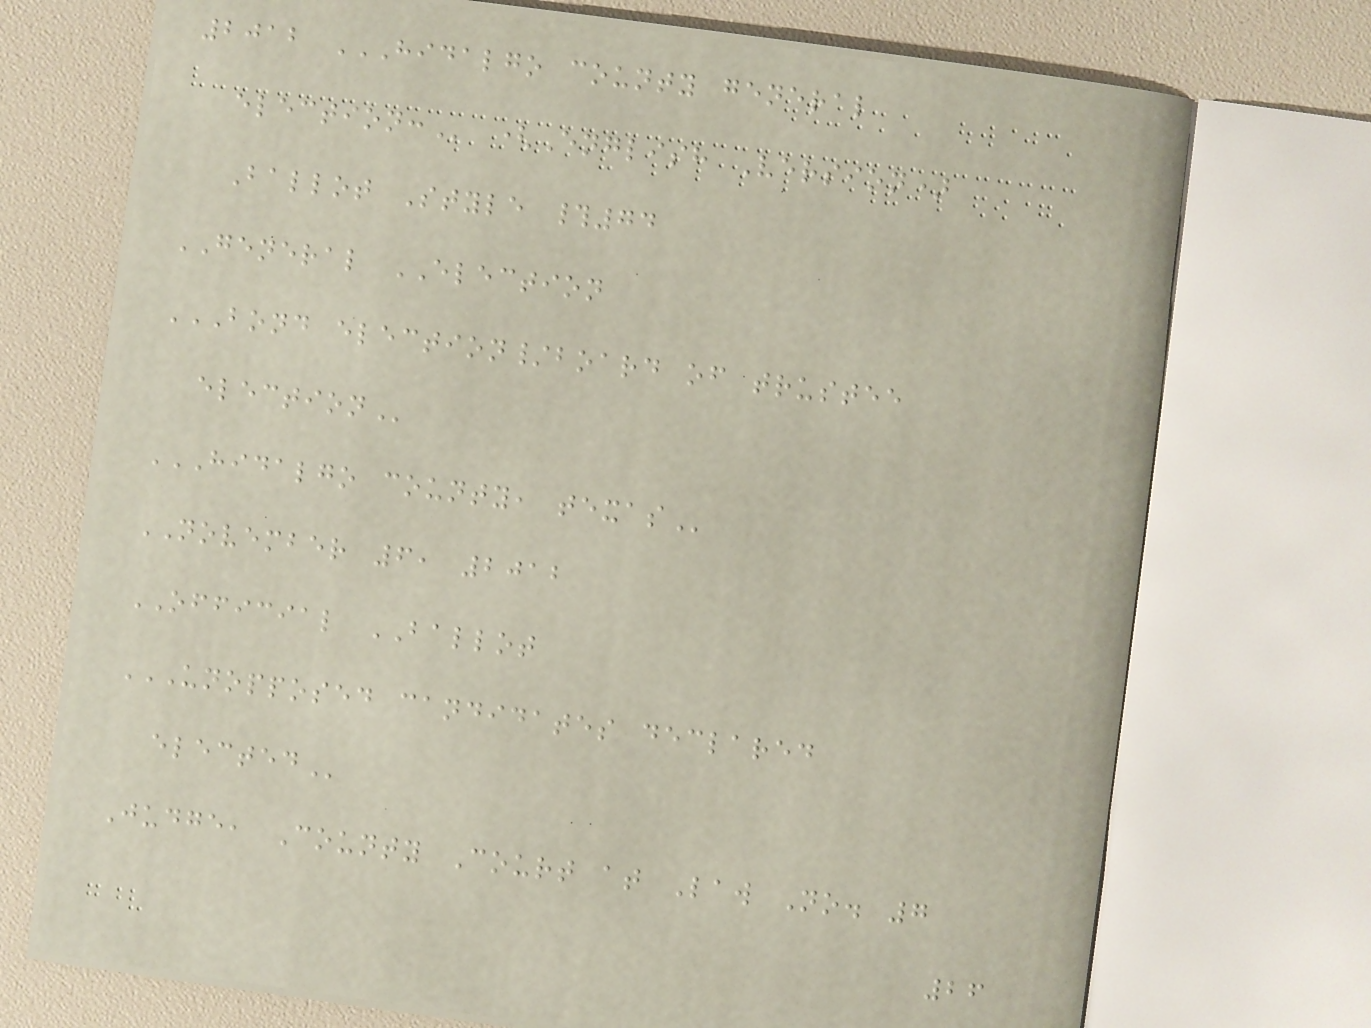2012 HIDALGO COUNTY GENERAL
ELECTION: (English Version)
Ballot Style #74
GENERAL ELECTION
BOND ELECTION/BOARD OF TRUSTEE
ELECTION
HIDALGO COUNTY, TEXAS
NOVEMBER 6, 2012
OFFICIAL BALLOT
UNOPPOSED CANDIDATES DECLARED
ELECTED
Judge, County Court at Law No. 7
26
